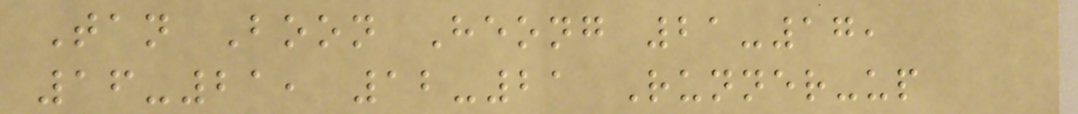Tan Boon Heong 21-17,
16-21, 12-21 Runner-up
